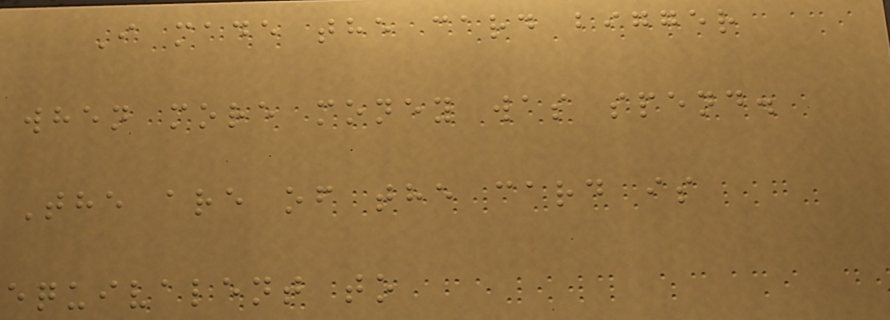I made the card bigger
when more money was spend.
The are of the card is
equivalent to
